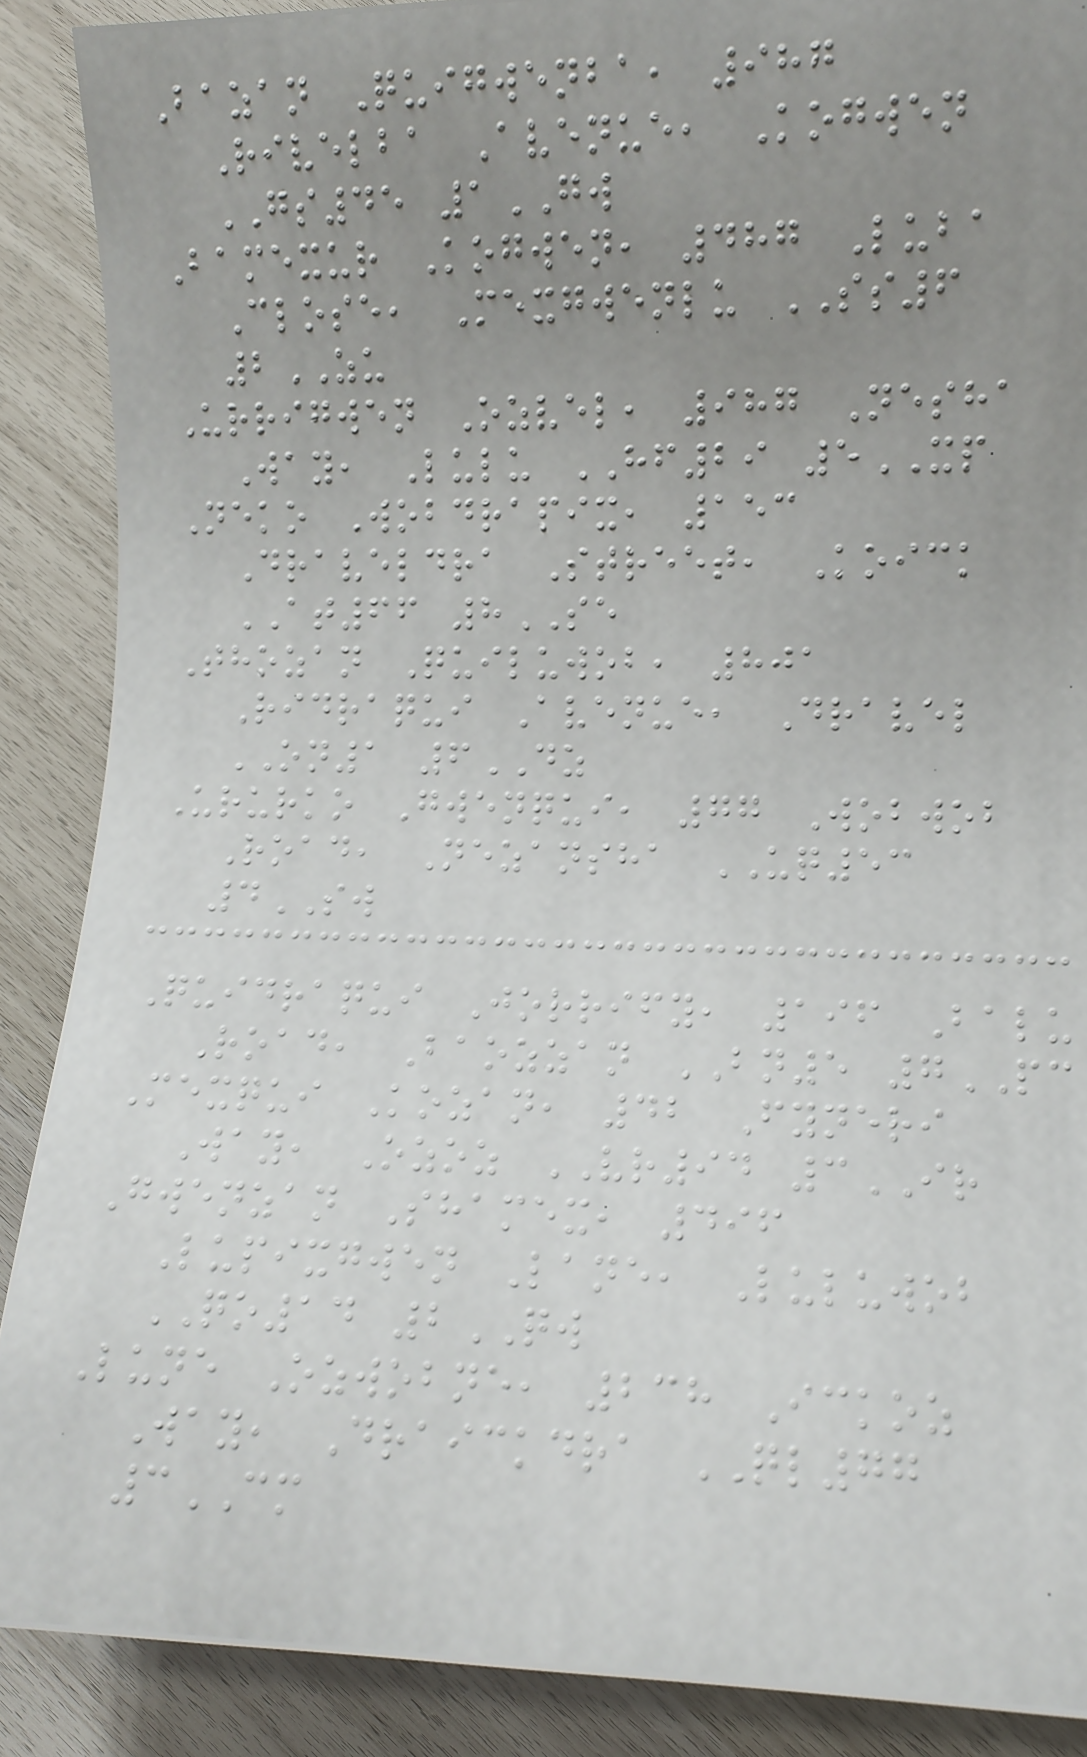Bazan Quigwenba, 987
Rivelba Avenue, Kogwen
GS45 1GW
Bamexur Kogwen, 487 Luba
Close, Mexgwenlu SS6
2ZU
Urrigwen Ozvel, 987 Nesha
Way, Lulu HF29 5XP
Neko Wobdrapix, 153
Draveldra Street, Koick
AT66 8SE
Thozan Quiluwob, 801
Ridraqui Avenue, Dravel
ON1 6DZ
Ururko Gwenqui, 77 Wobwob
Road, Nezansha UQ53
4SW
Quidraqui Jorrify, 196 Balu
Road, Baozzan BN5 7PC
Mexqui Kozan, 42 Fyneri
Way, Ozoz VR94 3IR
Gwenzan Shamex, 496
Lupixgwen Lane, Luluwob
QO14 2QW
Lune Ozwobne, 238 Ickoz
Way, Draickdra QL77
3CM
